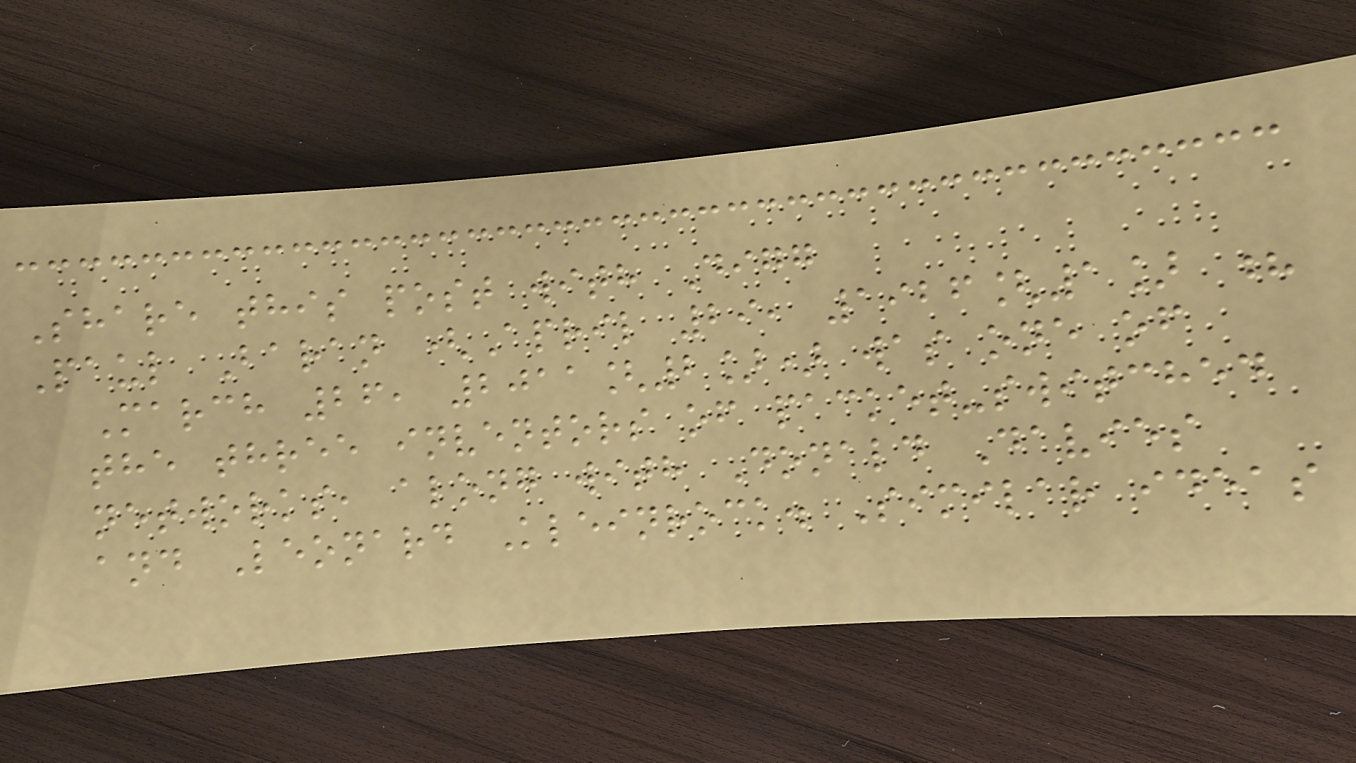Share this post with Digg
Paul Baran (April 29, 1926[1] ?
March 26, 2011[2]) was one of
the three inventors of packet-switched
networks, along with Donald Davies
and Leonard Kleinrock. Similar ideas
